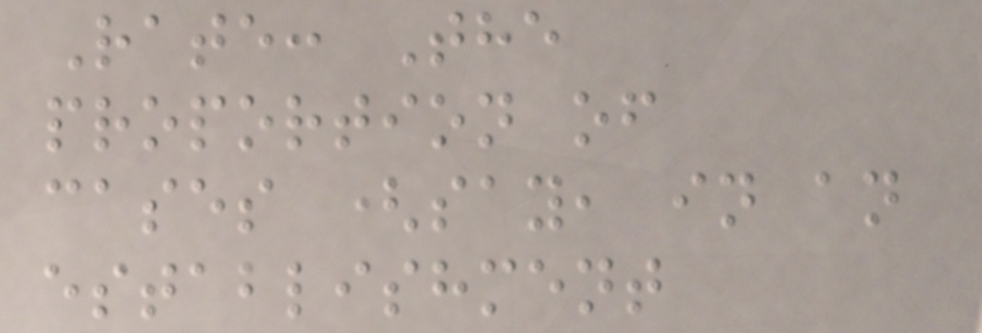Rate: The
proportion of
cases (say, in an
establishment
